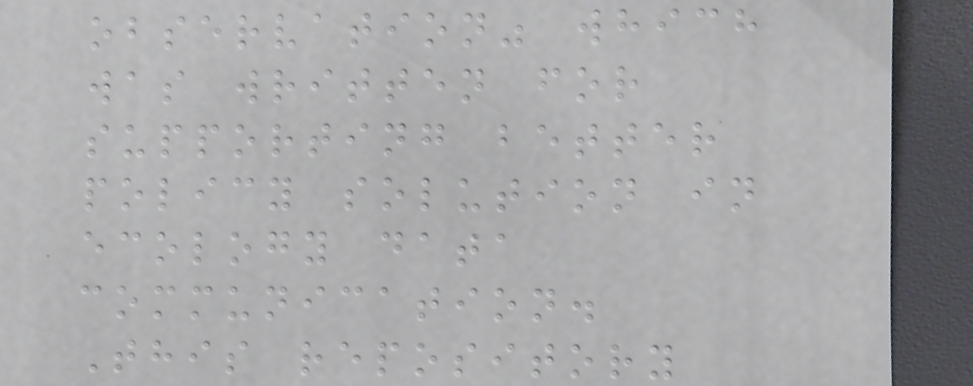observation" which
was written for
supporting better
policy solution in
ecology data
communication.
This repository
